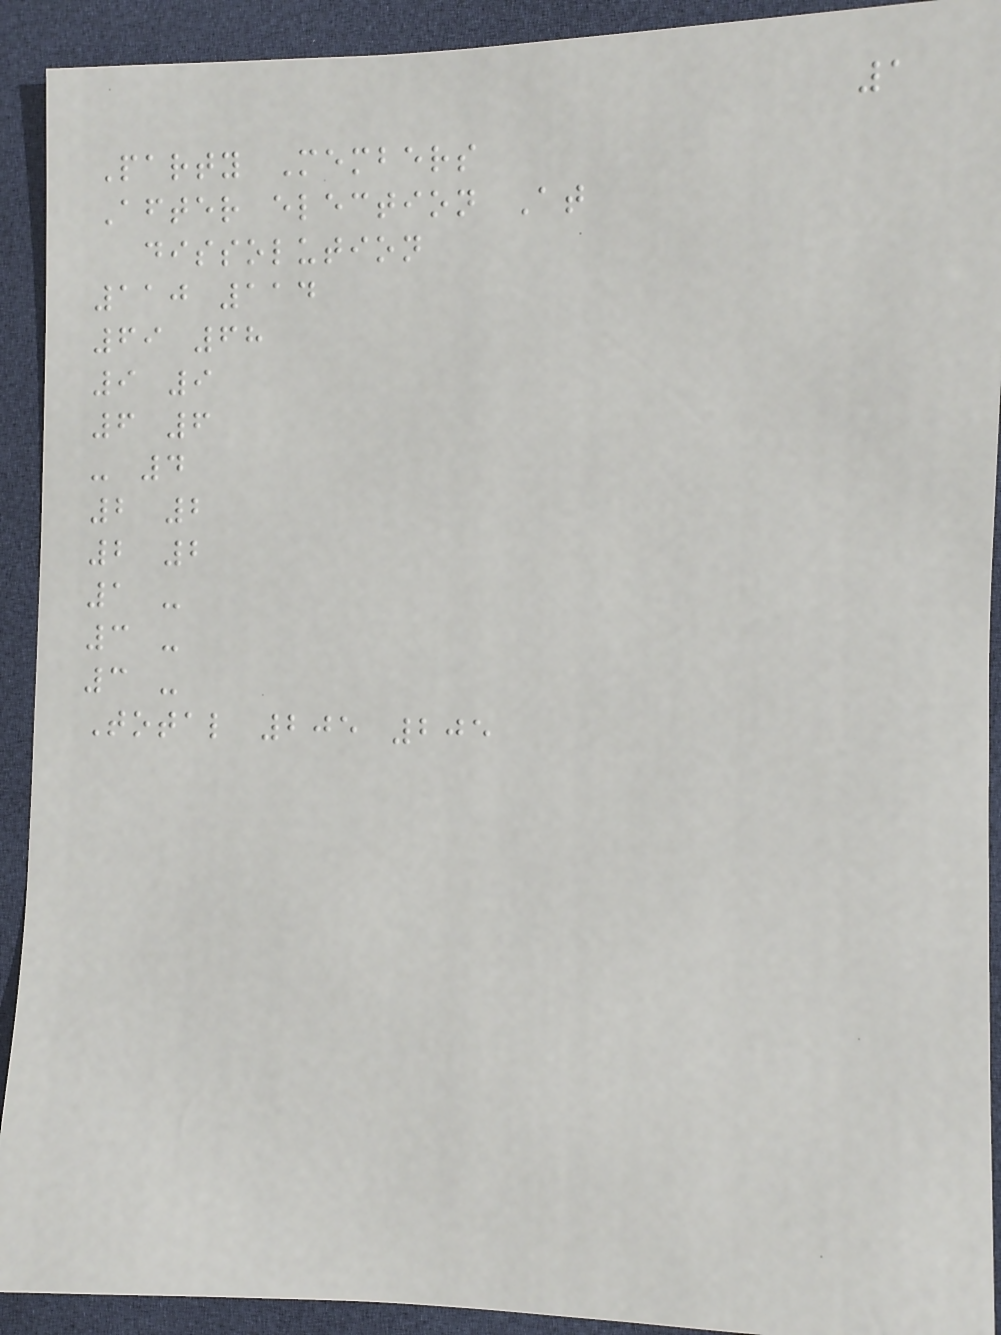1
Party Members
After election At
dissolution
110 114
69 68
9 9
6 6
- 4
2 2
2 2
1 -
3 -
3 -
Total 205 205
